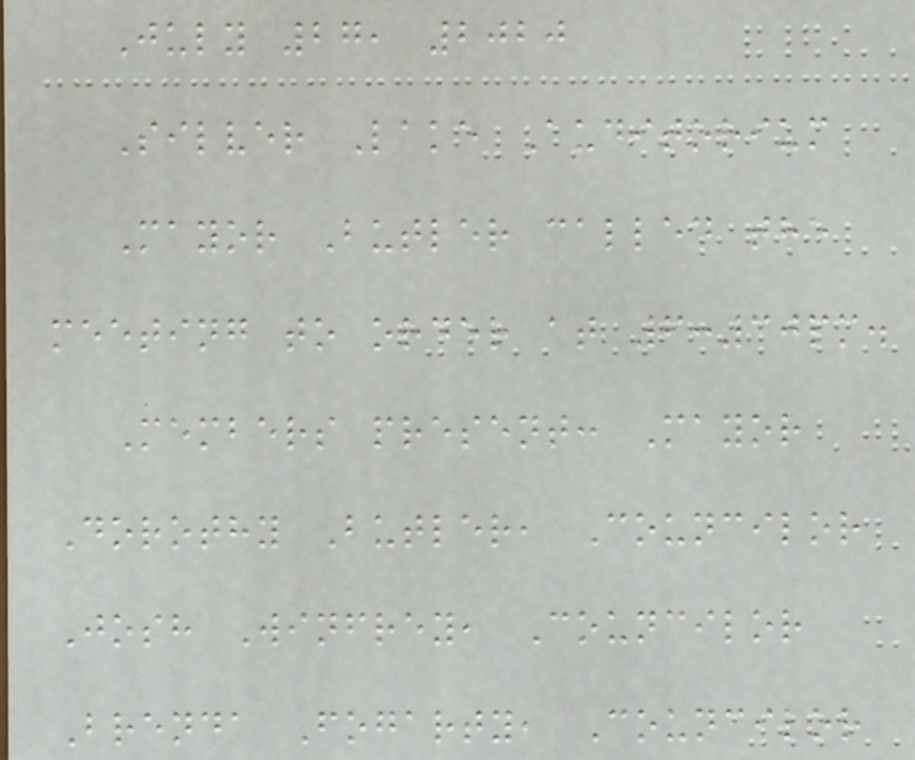July 27, 2020
Silver Lake Auditorium
Mayor Butler called the
meeting to order at 6:30pm.
Members present: Mayor
Dorothy Butler, Councilor
Josh Winfrey, Councilor
Brenda Fogarty, Councilor
